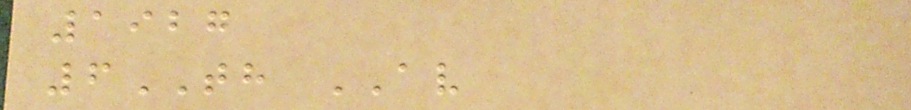1927
6TH AV
